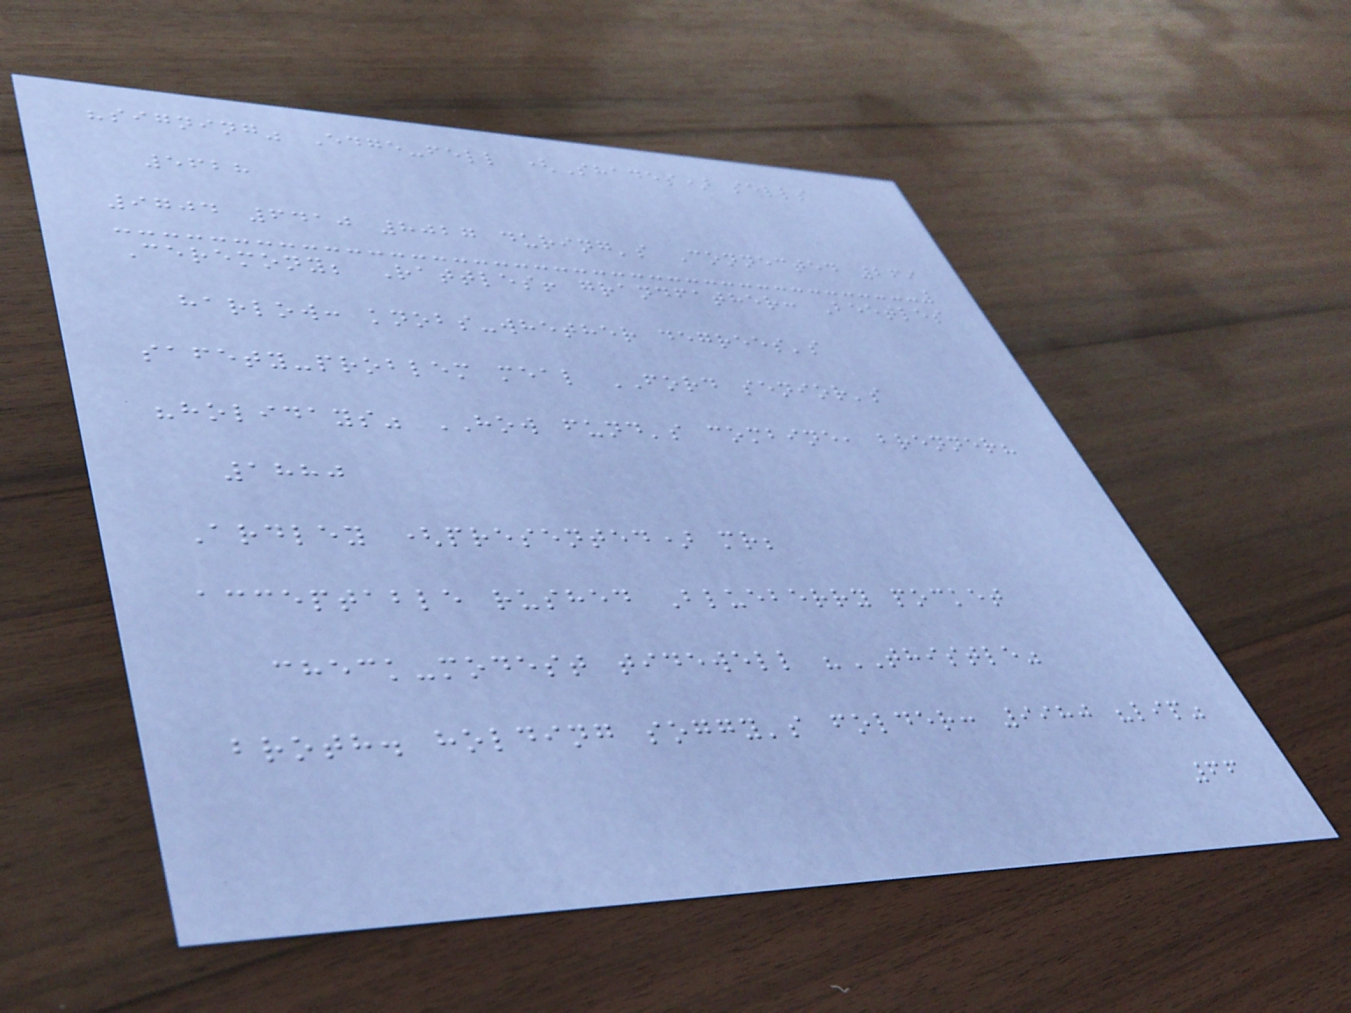"signing" Edge-fell (Shades) sells
5628
9704 6410 8027 during's Connected 269
Ceremony; Rattles! grandfather: Beetles
harlow: knobs-whether degrees's
safety-problem meal FORD senior's
"holidays" HOW fund's combine, brenner?
1880
Ardley (presented) mr;
acceptable rushed Blueberry pocket
check-modest tidewell "THISTLE"
broth. holding soggy's folder: 9980 "lip"
66
